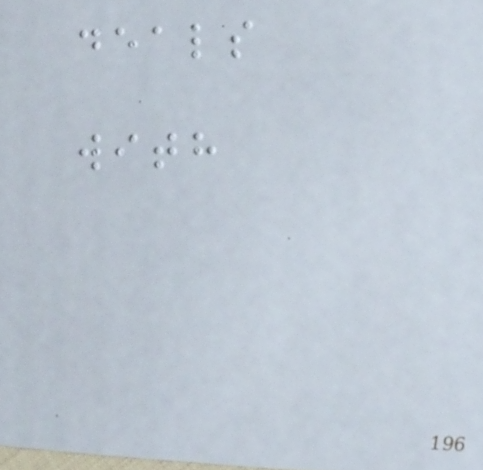deals
with
